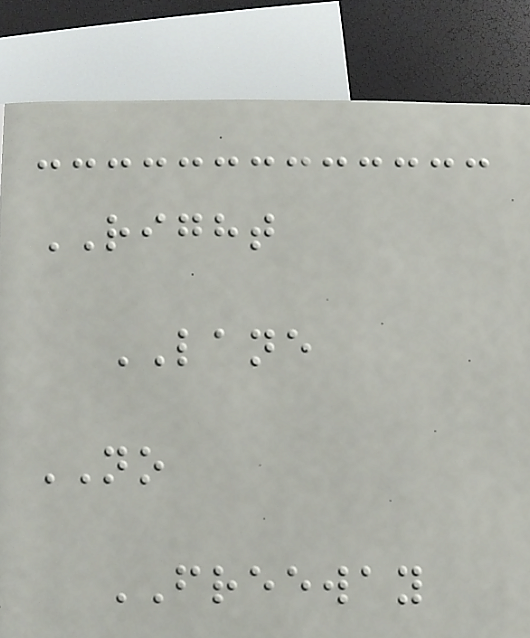RIGHT
LANE
NO
FREEWAY
